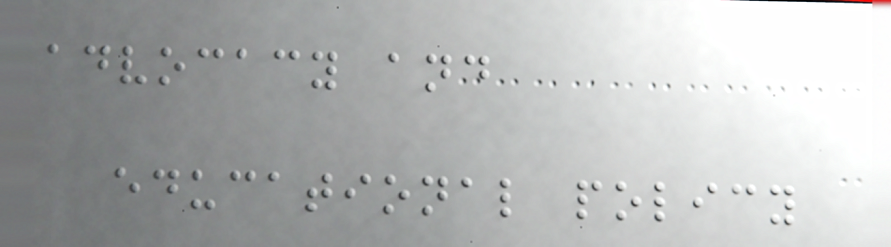advocacy and
educational policy
